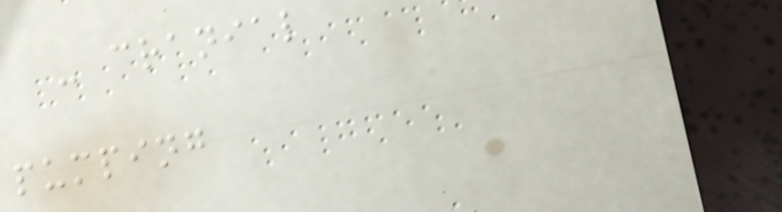- cranial
pumping
